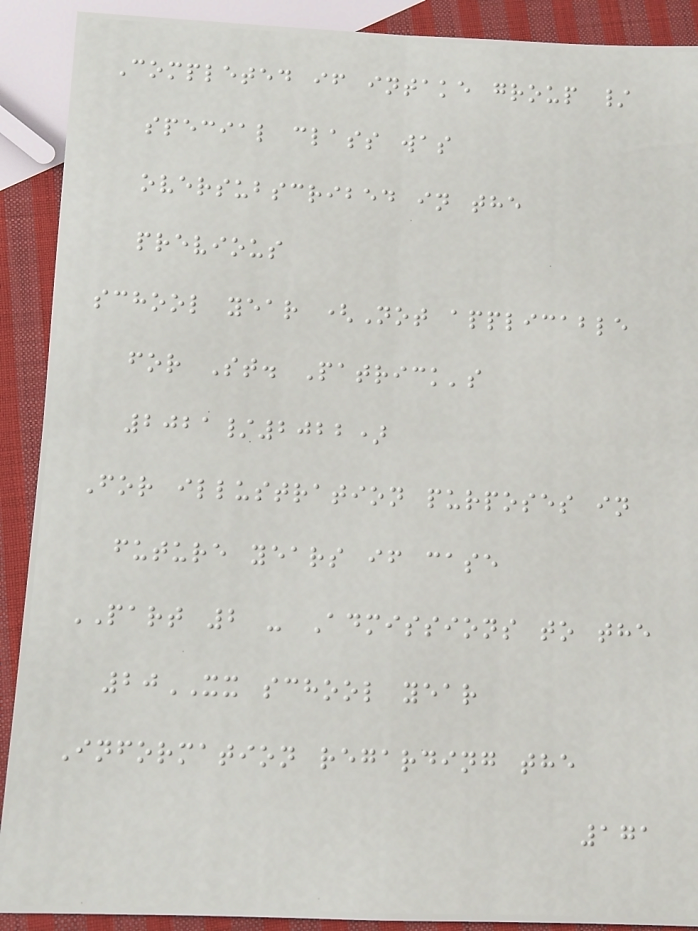Completed if intake group /
special class was
oversubscribed in the
previous
school year (Not applicable
for St. Patrick's
2021/2022)
For illustration purposes in
future years if case
PART 2 - Admissions to the
20XX school year
Information regarding the
171
